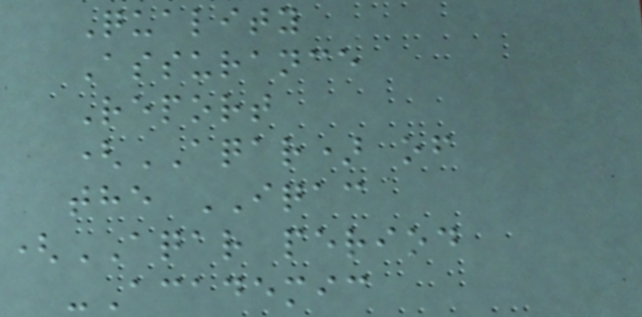Quality
Assurance
Report
(AQAR) of
the IQAC
(AQAR period
-Academic
